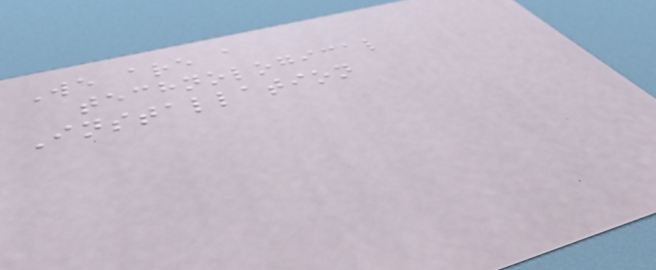We are a
technological
Installation
